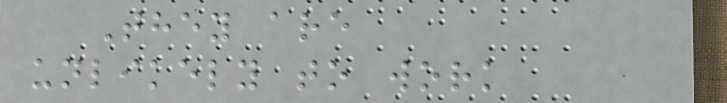They are
unlikely to work
